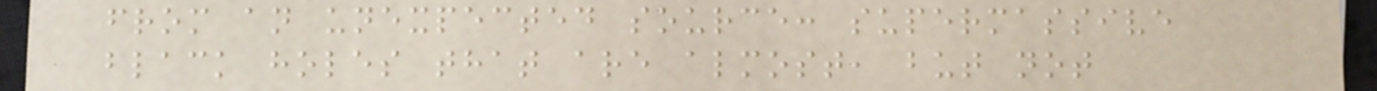from an unexpected source: supermassive
black holes that are almost, but not
